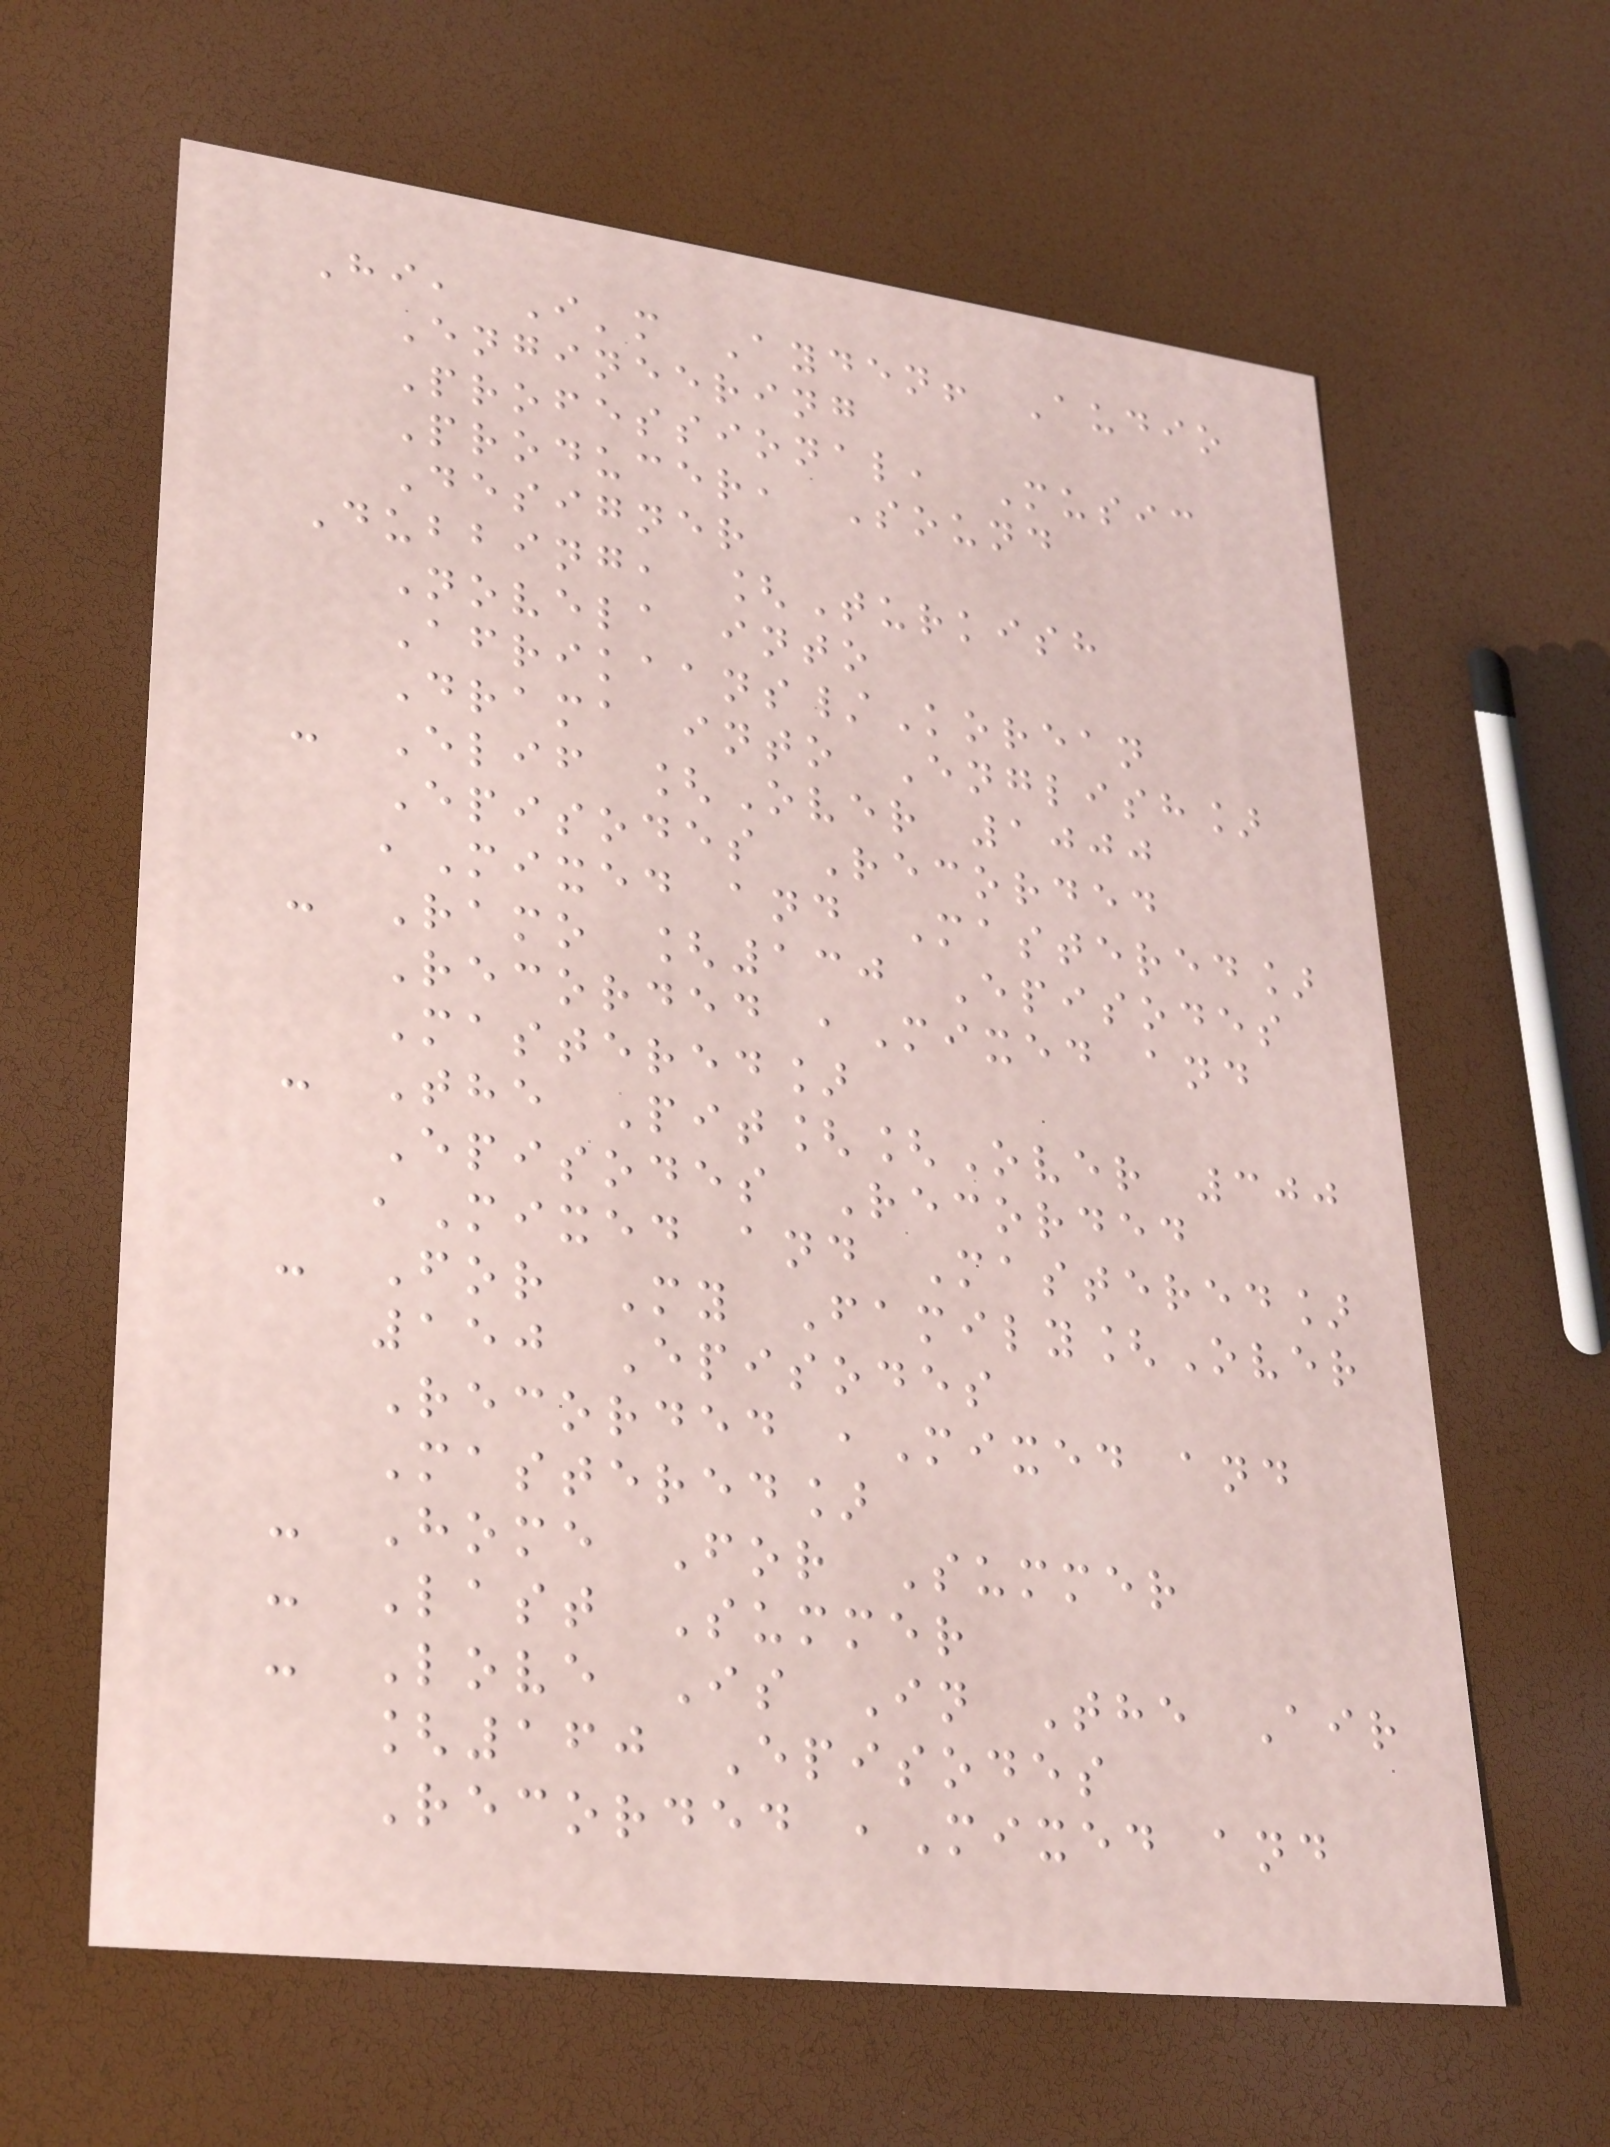Hi, I'm Ayden! Audio
Engineering
Professional, Music
Producer, Sound
Designer
Dubbing, [Turkish
Novela into
Afrikaans/Korean
Drama into English]
- Elif [Over 1000
Episodes Recorded
,Mixed and Mastered]
- Ramo [130 Episodes
Recorded ,Mixed and
Mastered]
- The Pit[[Over 300
Episodes Recorded
,Mixed and Mastered]
- For My Family[Over
150 Episodes
Recorded ,Mixed and
Mastered]
- Home For Summer
- Last Summer
- Love Is In The Air
[160 Episodes
Recorded ,Mixed and
